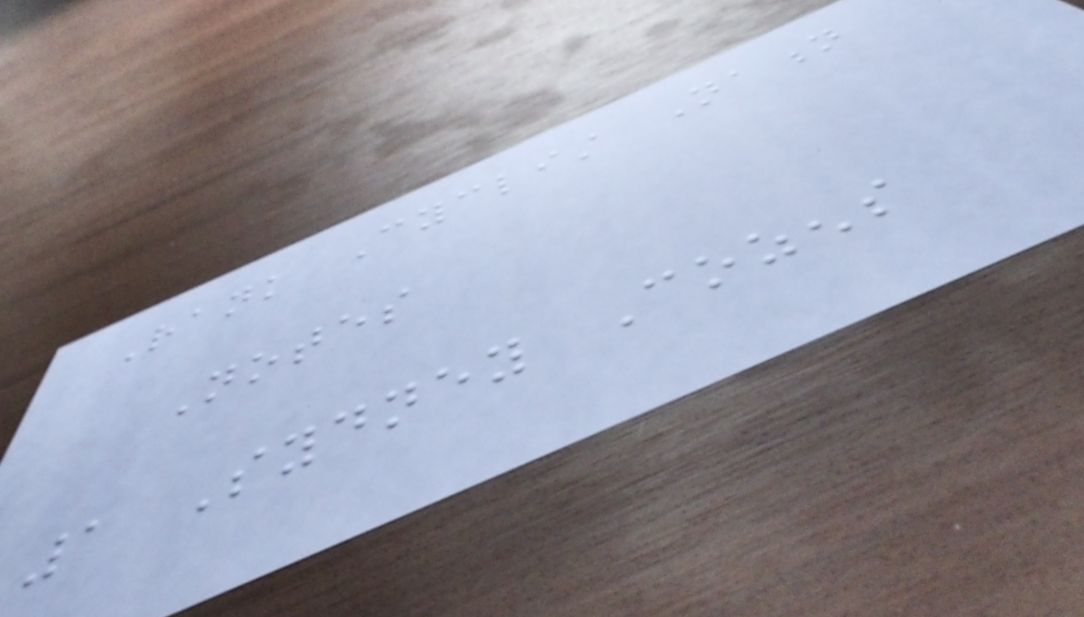Rank Cyclist Nation
Notes
1 Sydney Cozens
